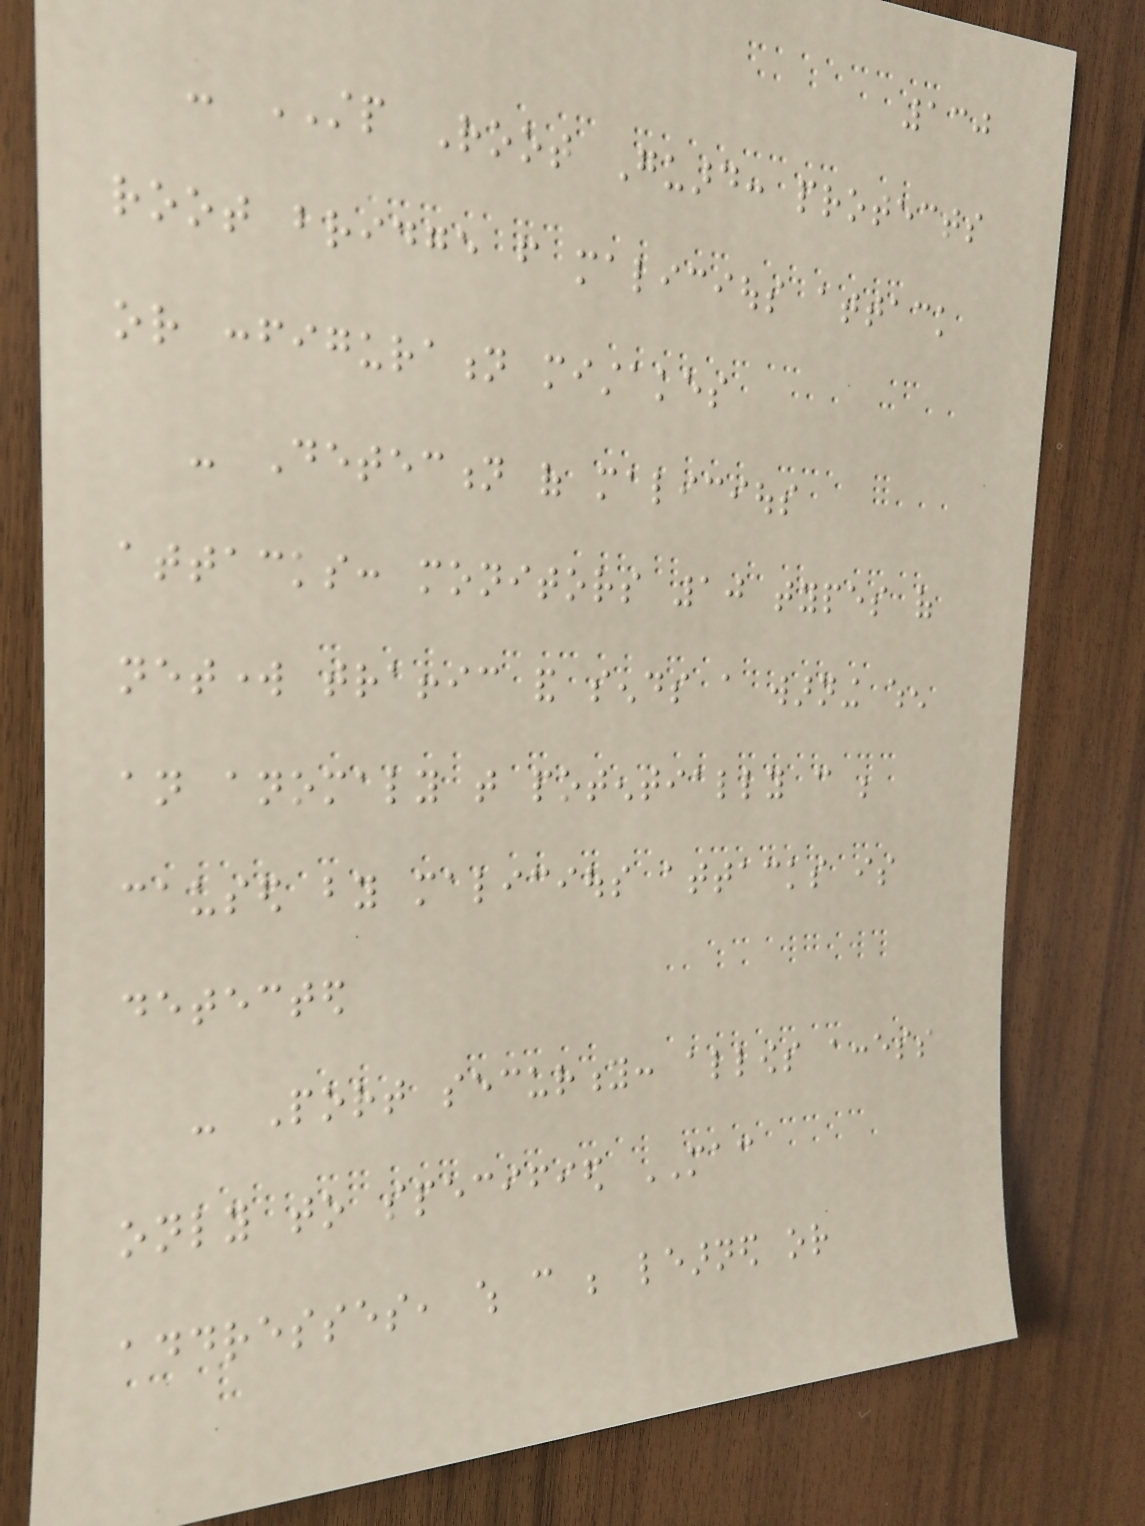130
- STP Root Guard: protects
root bridge from malicious attack
or configuration mistakes
- Detection of malicious
attacks: monitors 10 types of
network traffic and sends a warning when
an anomaly that potentially can be
caused by malicious attacks is
detected
- Port security: allows access
only to specified MAC
addresses, which can be learned or
